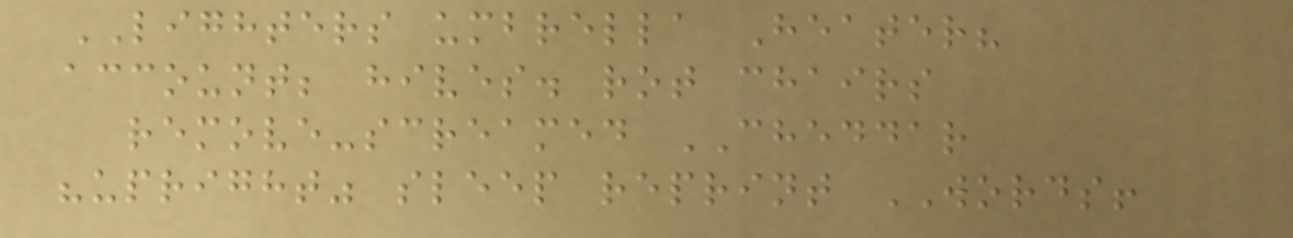LIGHTERS umbrella Heater?
account; hives. rot chairs
remove-screamed CHEDDAR
"upright" sleep reprint WORDS!
